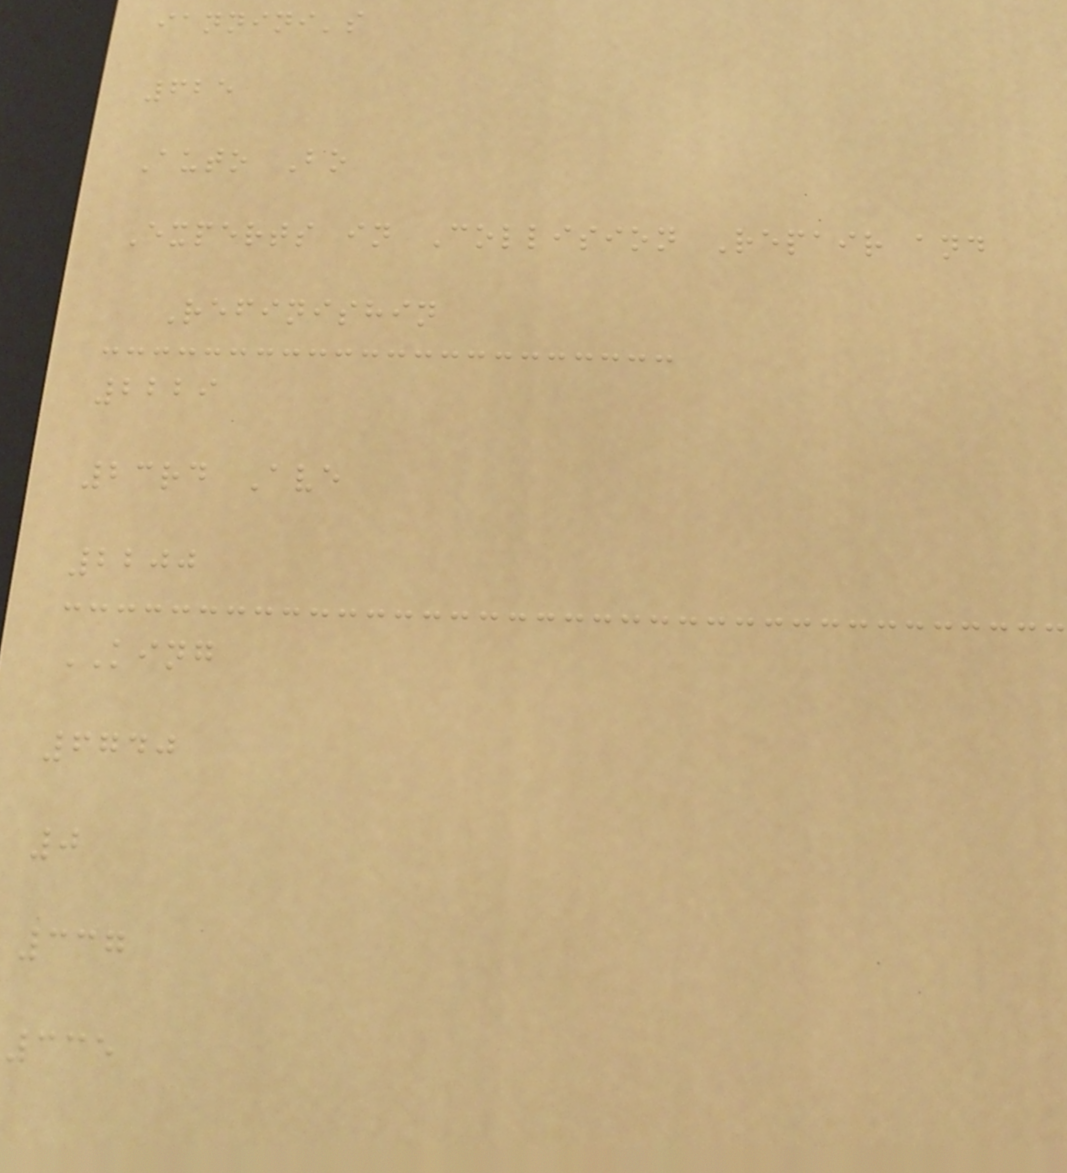iannini's
625
Auto Bo
Experts in Collision Repair and
Refinishin
2229
23rd Ave
2200
KING
6740
0
337
335
